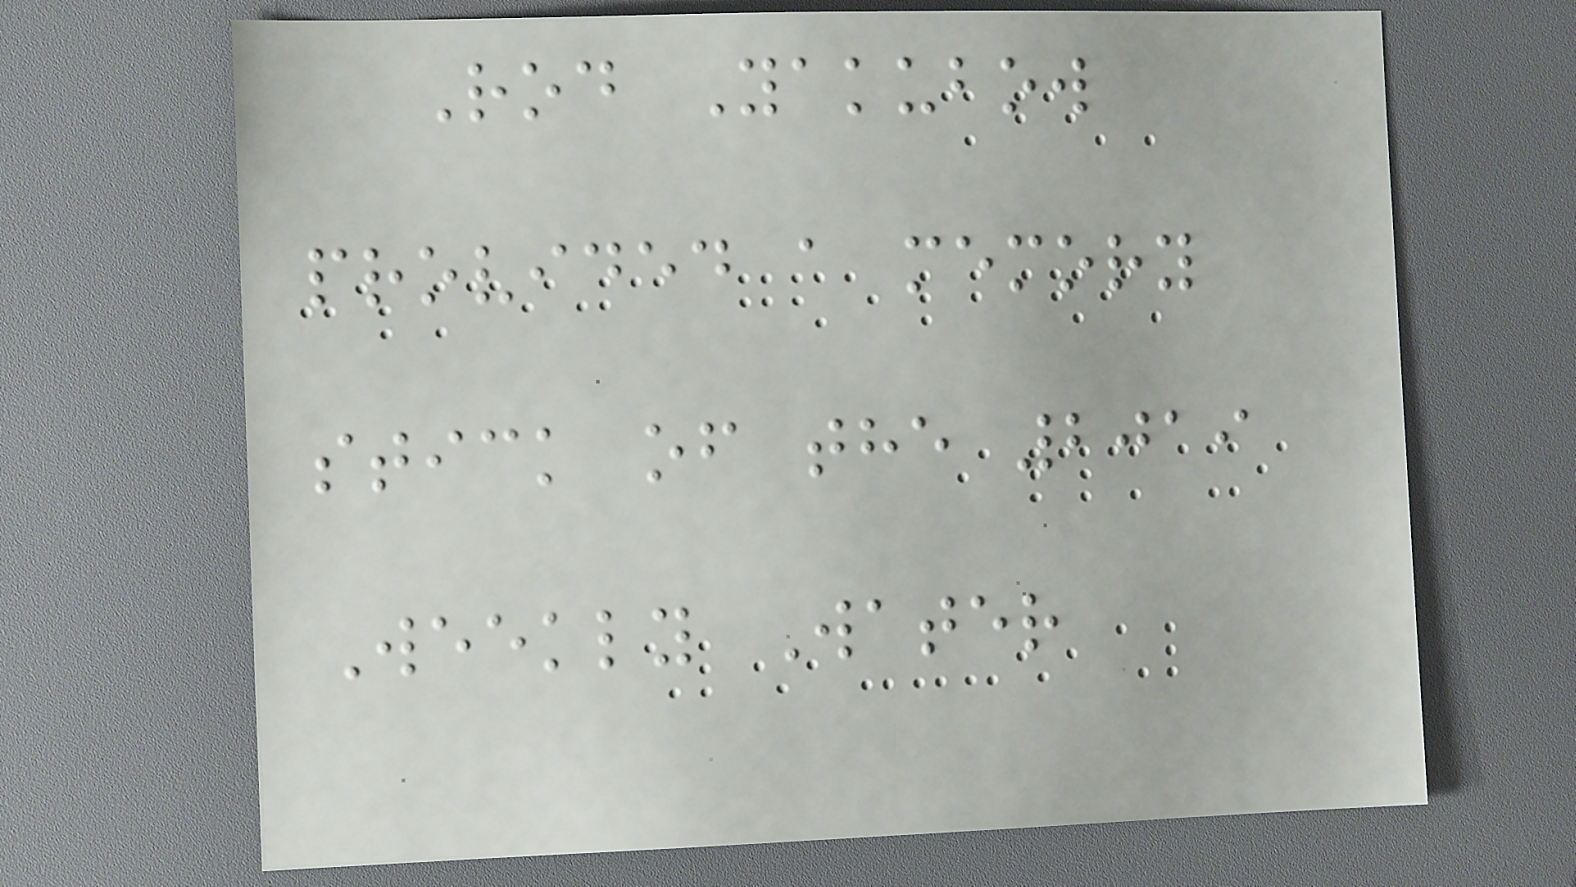Rod Yakubow
provided a memory
stick of the 2019
Weekly Water
